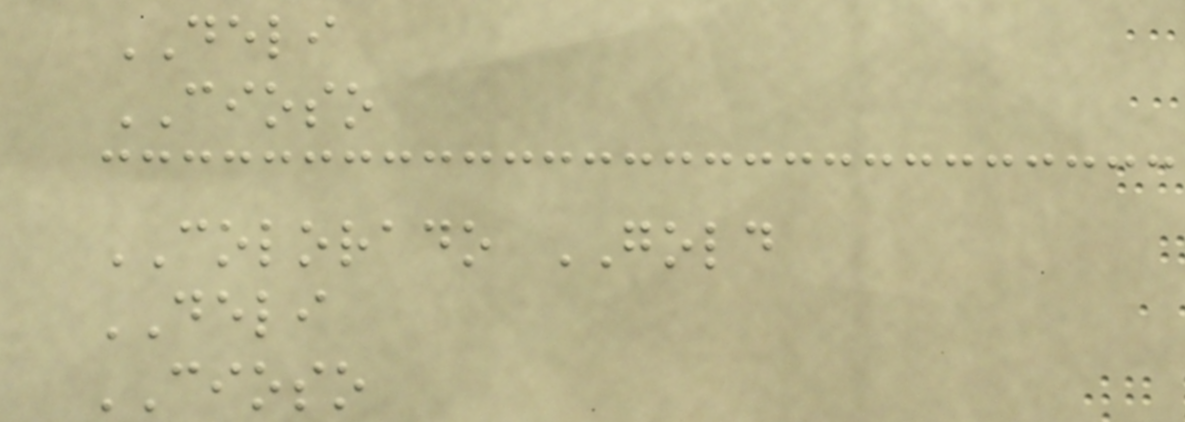DELI
CIOSO
COLORADO GOLD
DELI
CIOSO
